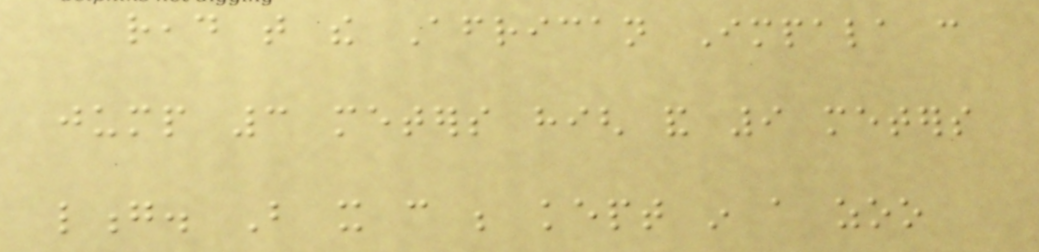read that the African Impala can
jump 3 meters high and 9 meters
long. But it can be kept in a zoo
